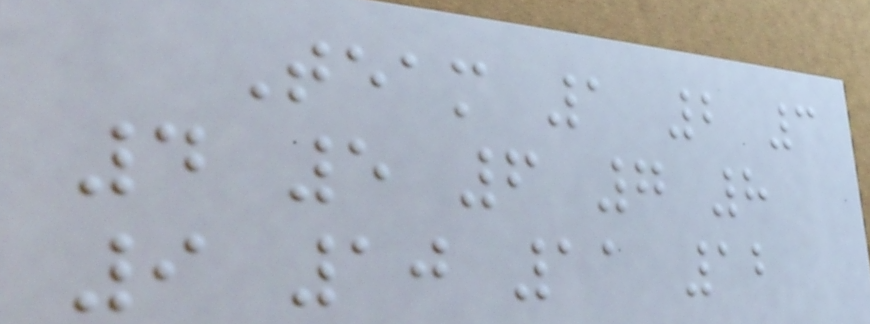Team 1 2 3
4 5 6 7 8
9 10 11 12
